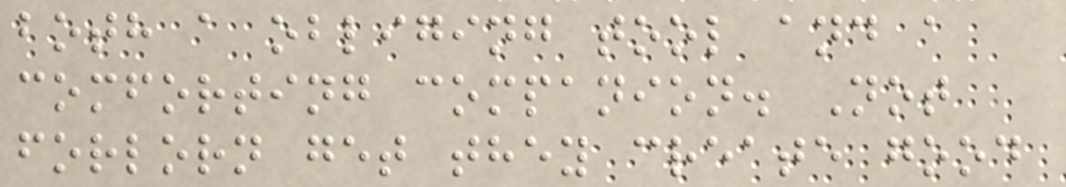both a obliging tool and a
comforting companion. Not
forlorn get they create good
